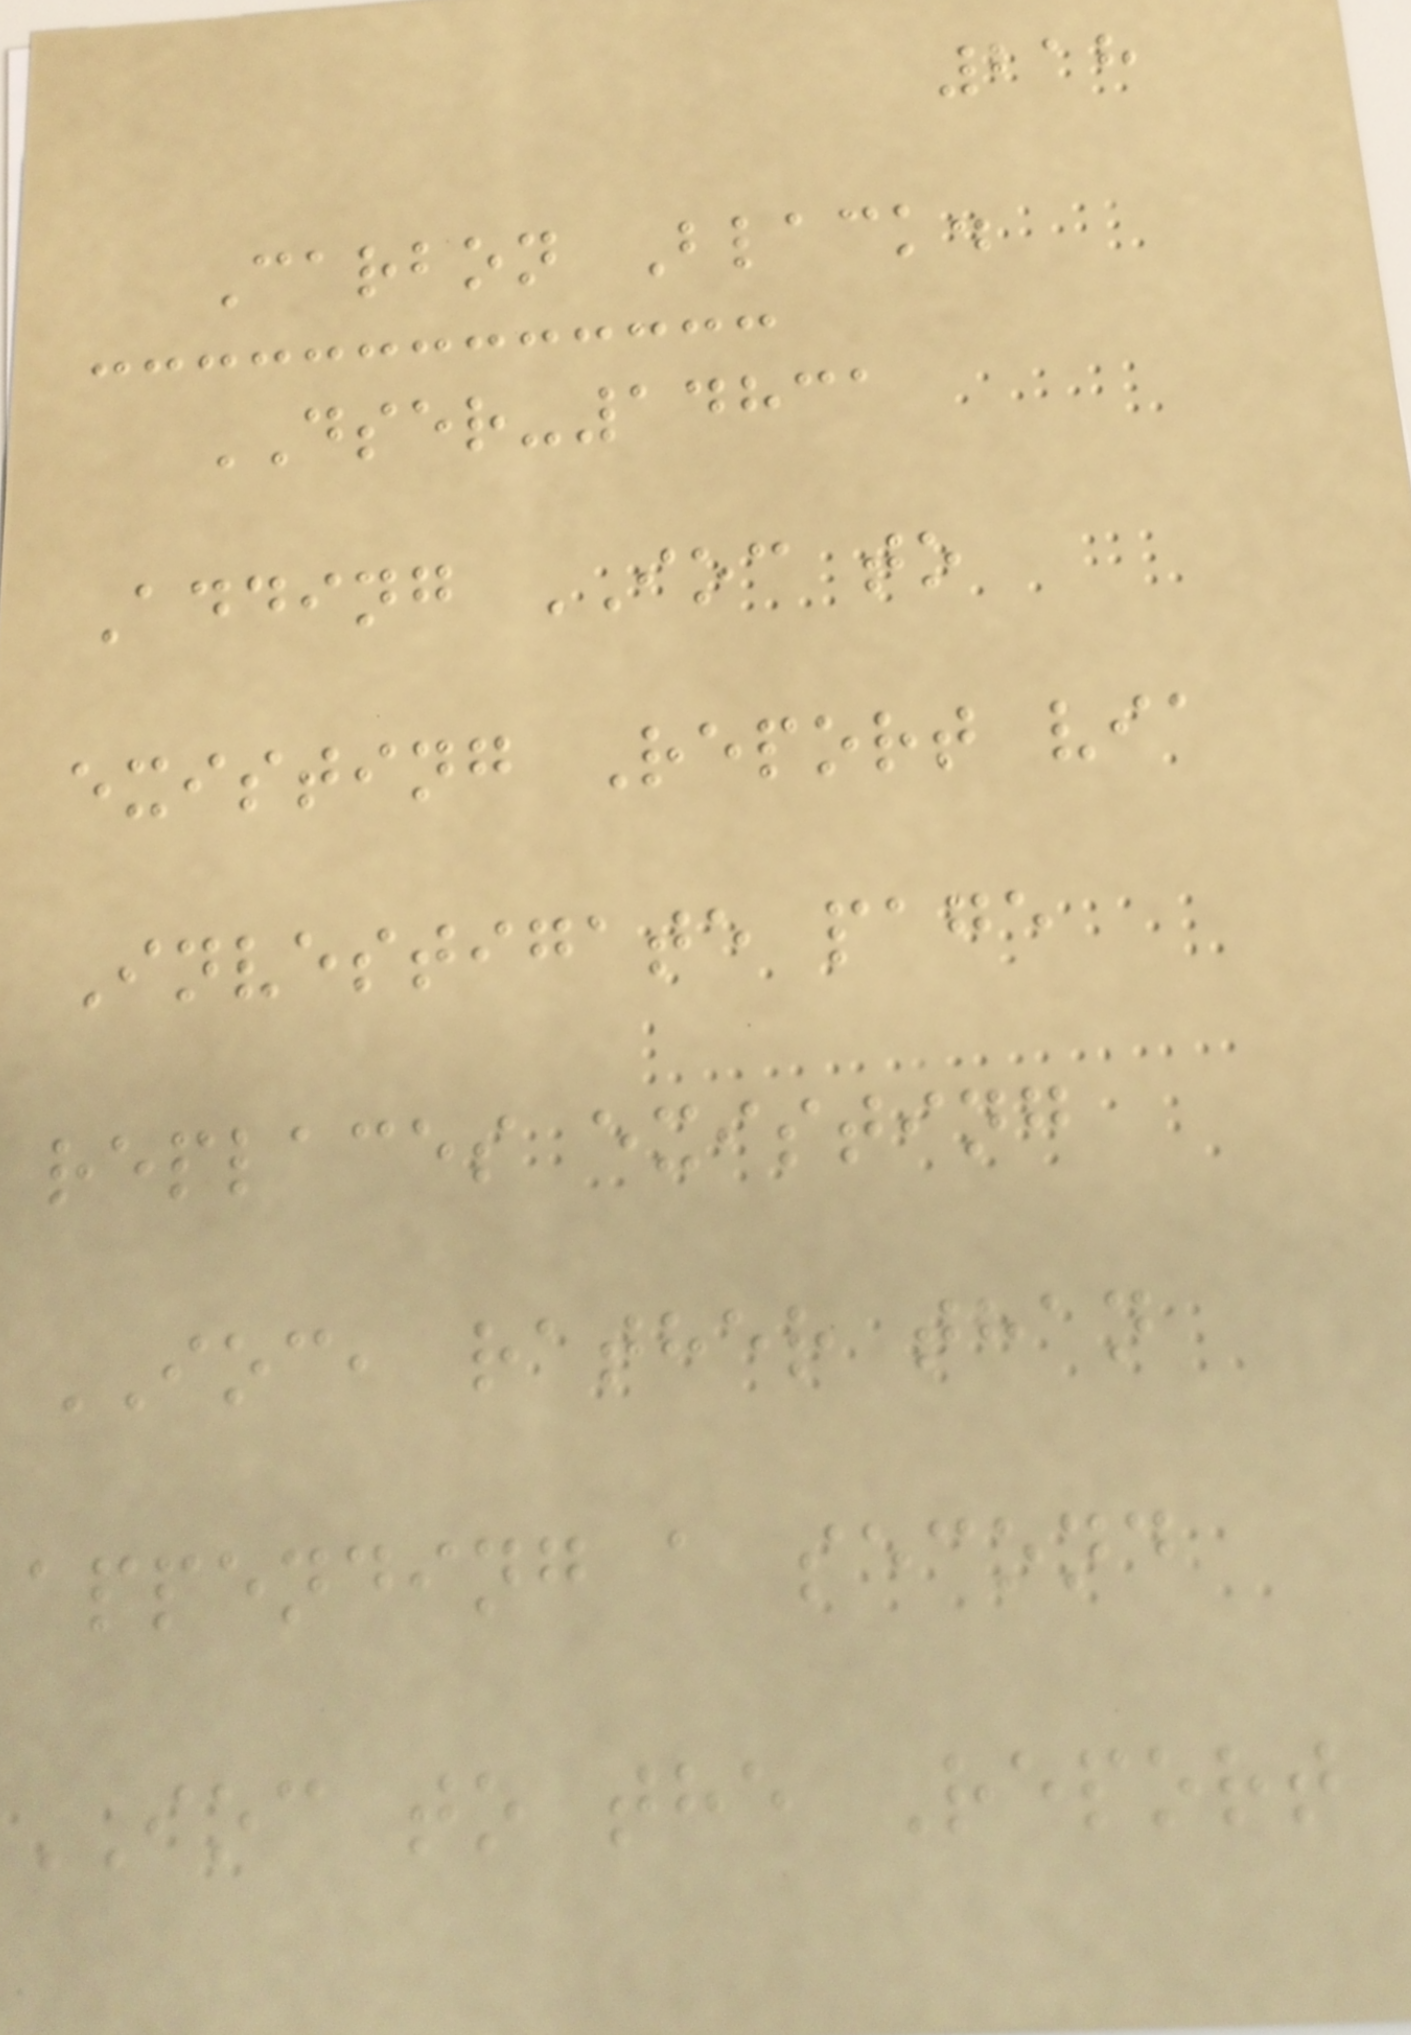218
Carbon Black.
DSER-14831
Adding IOC to
existing Report via
Investigate page
replaces existing
IOC, rather than
appending a second
IOC to the Report
